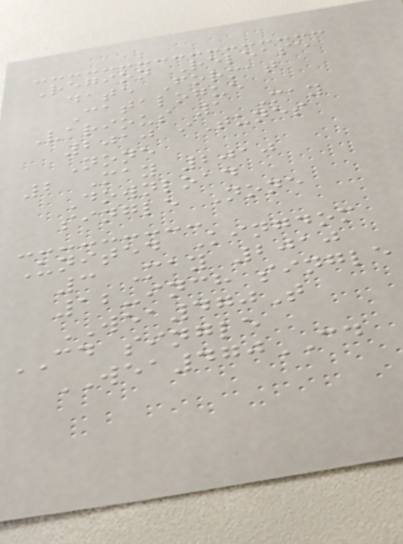Region Release
date Format
Catalogue
Various 1 May
2010 iTunes
None
2 May 2010
Download
single None
United Kingdom
3 May 2010
12-inch single
WEA470T
CD single
WEA470CD
